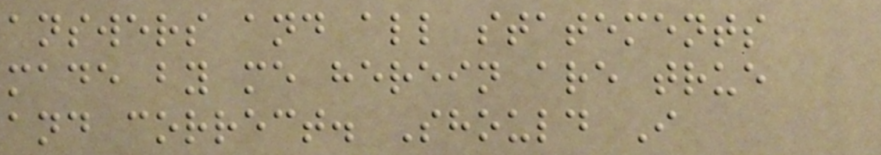answers and all statements
made by me herein are true
and correct. Should I
